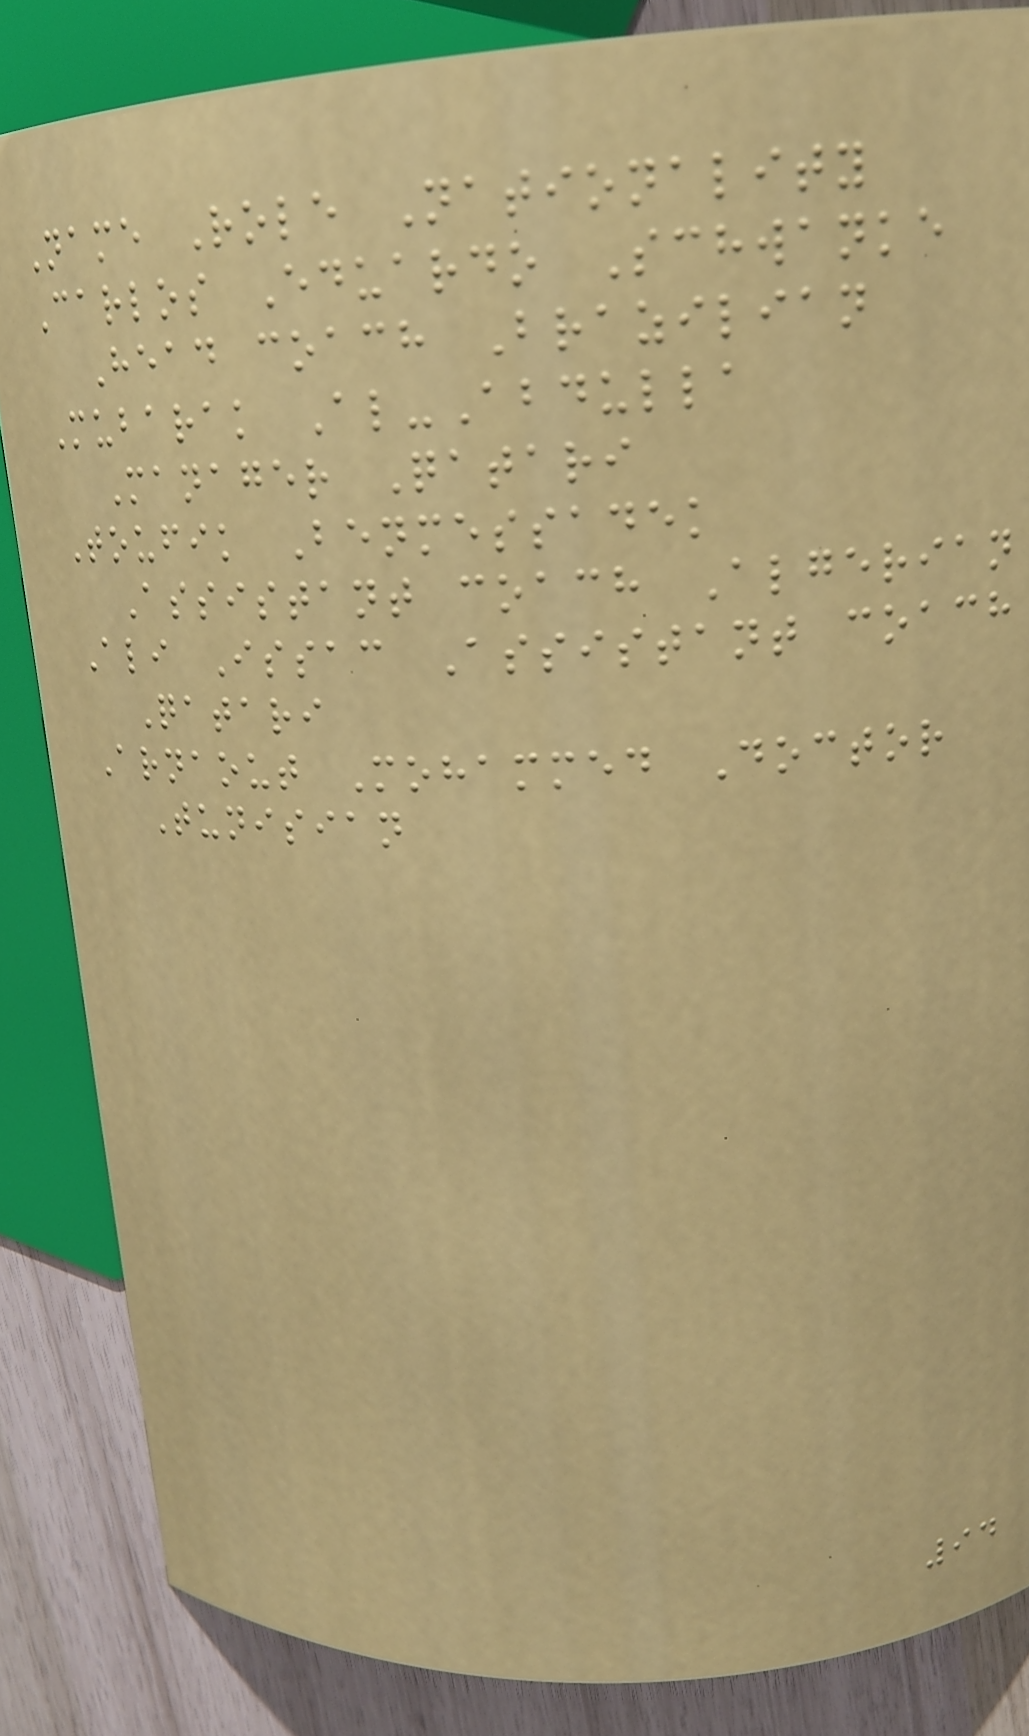Name Role Nationality
Carlos Eduardo Schwanke
Head coach Brazilian
Mubarak Al-Abdulla
Manager Qatari
Toufik Benmessadek
Assistant coach Algerian
Ali Issac Assistant coach
Qatari
Arnaout Mohammed Doctor
Tunisian
94
